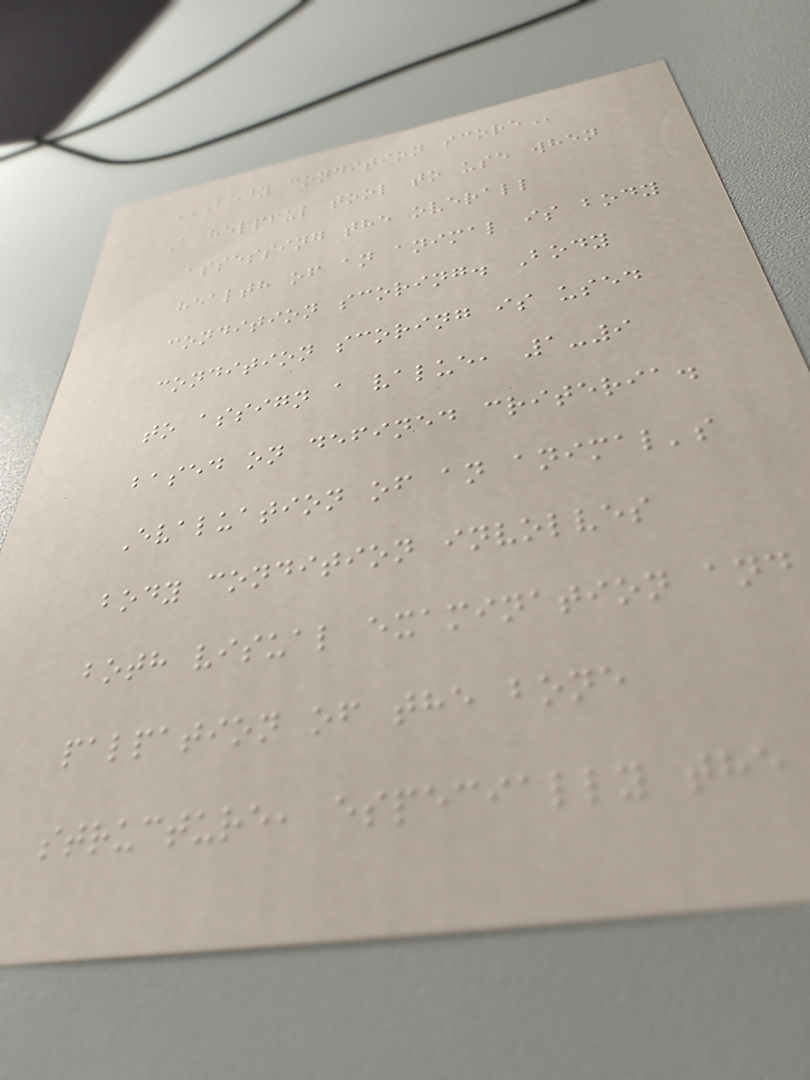BODY CONDITION SCORE
A helpful tool to use when
assessing the overall
health of an animal is body
condition scoring. Body
condition scoring is used
to assign a value, 1-9
based on defined criteria.
Evaluation of an animal's
body condition involves
both visual examination and
palpation of the bone
structure, especially the
